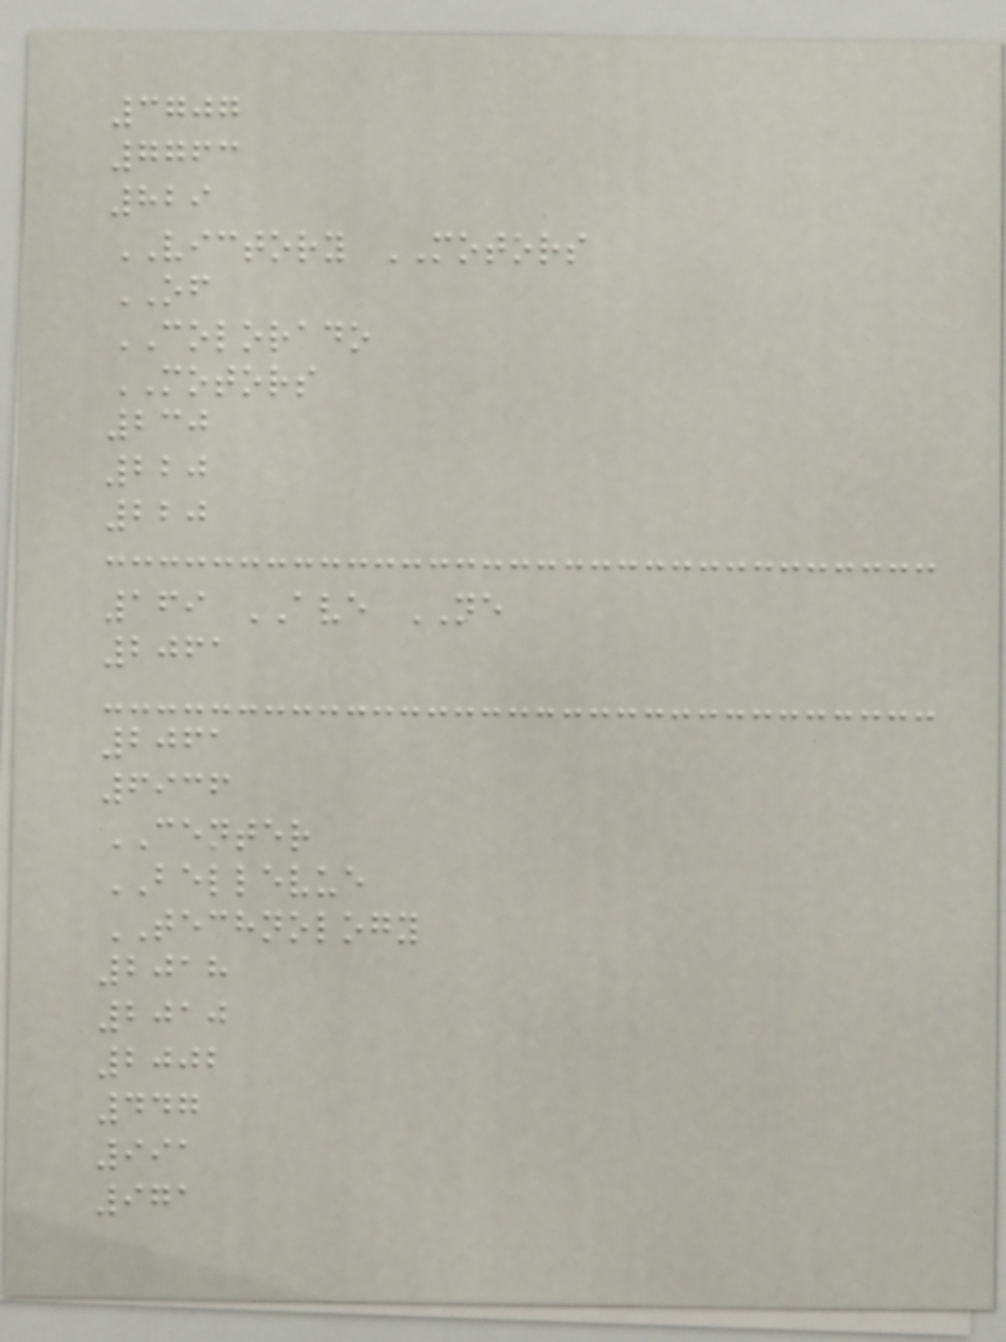3707
7763
829
VICTORY MOTORS
OF
COLORADO
MOTORS
230
220
220
169 AVE NE
2061
2061
6936
CENTER
BELLEVUE
TECHNOLOGY
2018
2010
2002
447
991
971
